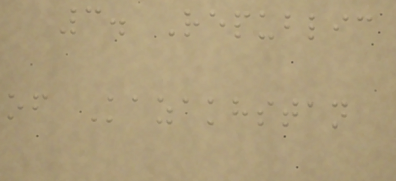3. Republic
of Kazakhstan
